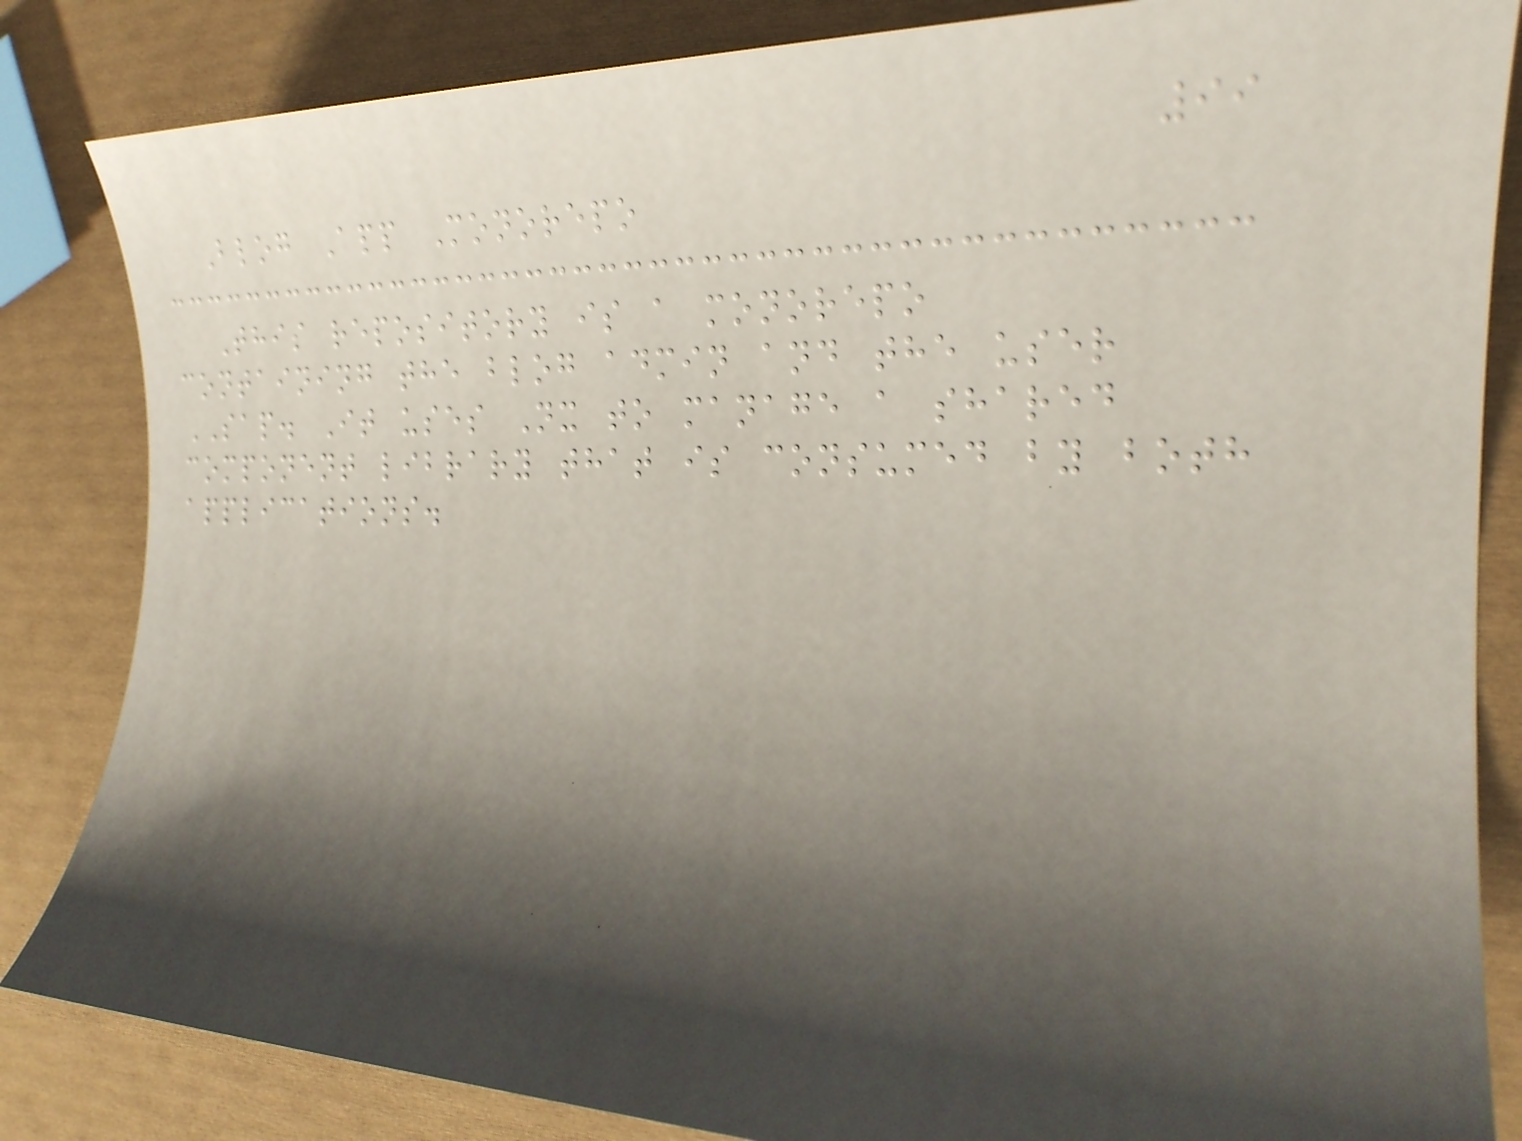99
Blog App Monorepo
This repository is a monorepo
containing the blog admin and the user
SAP. It uses Nx to manage a shared
component library that is consumed by both
applications.
